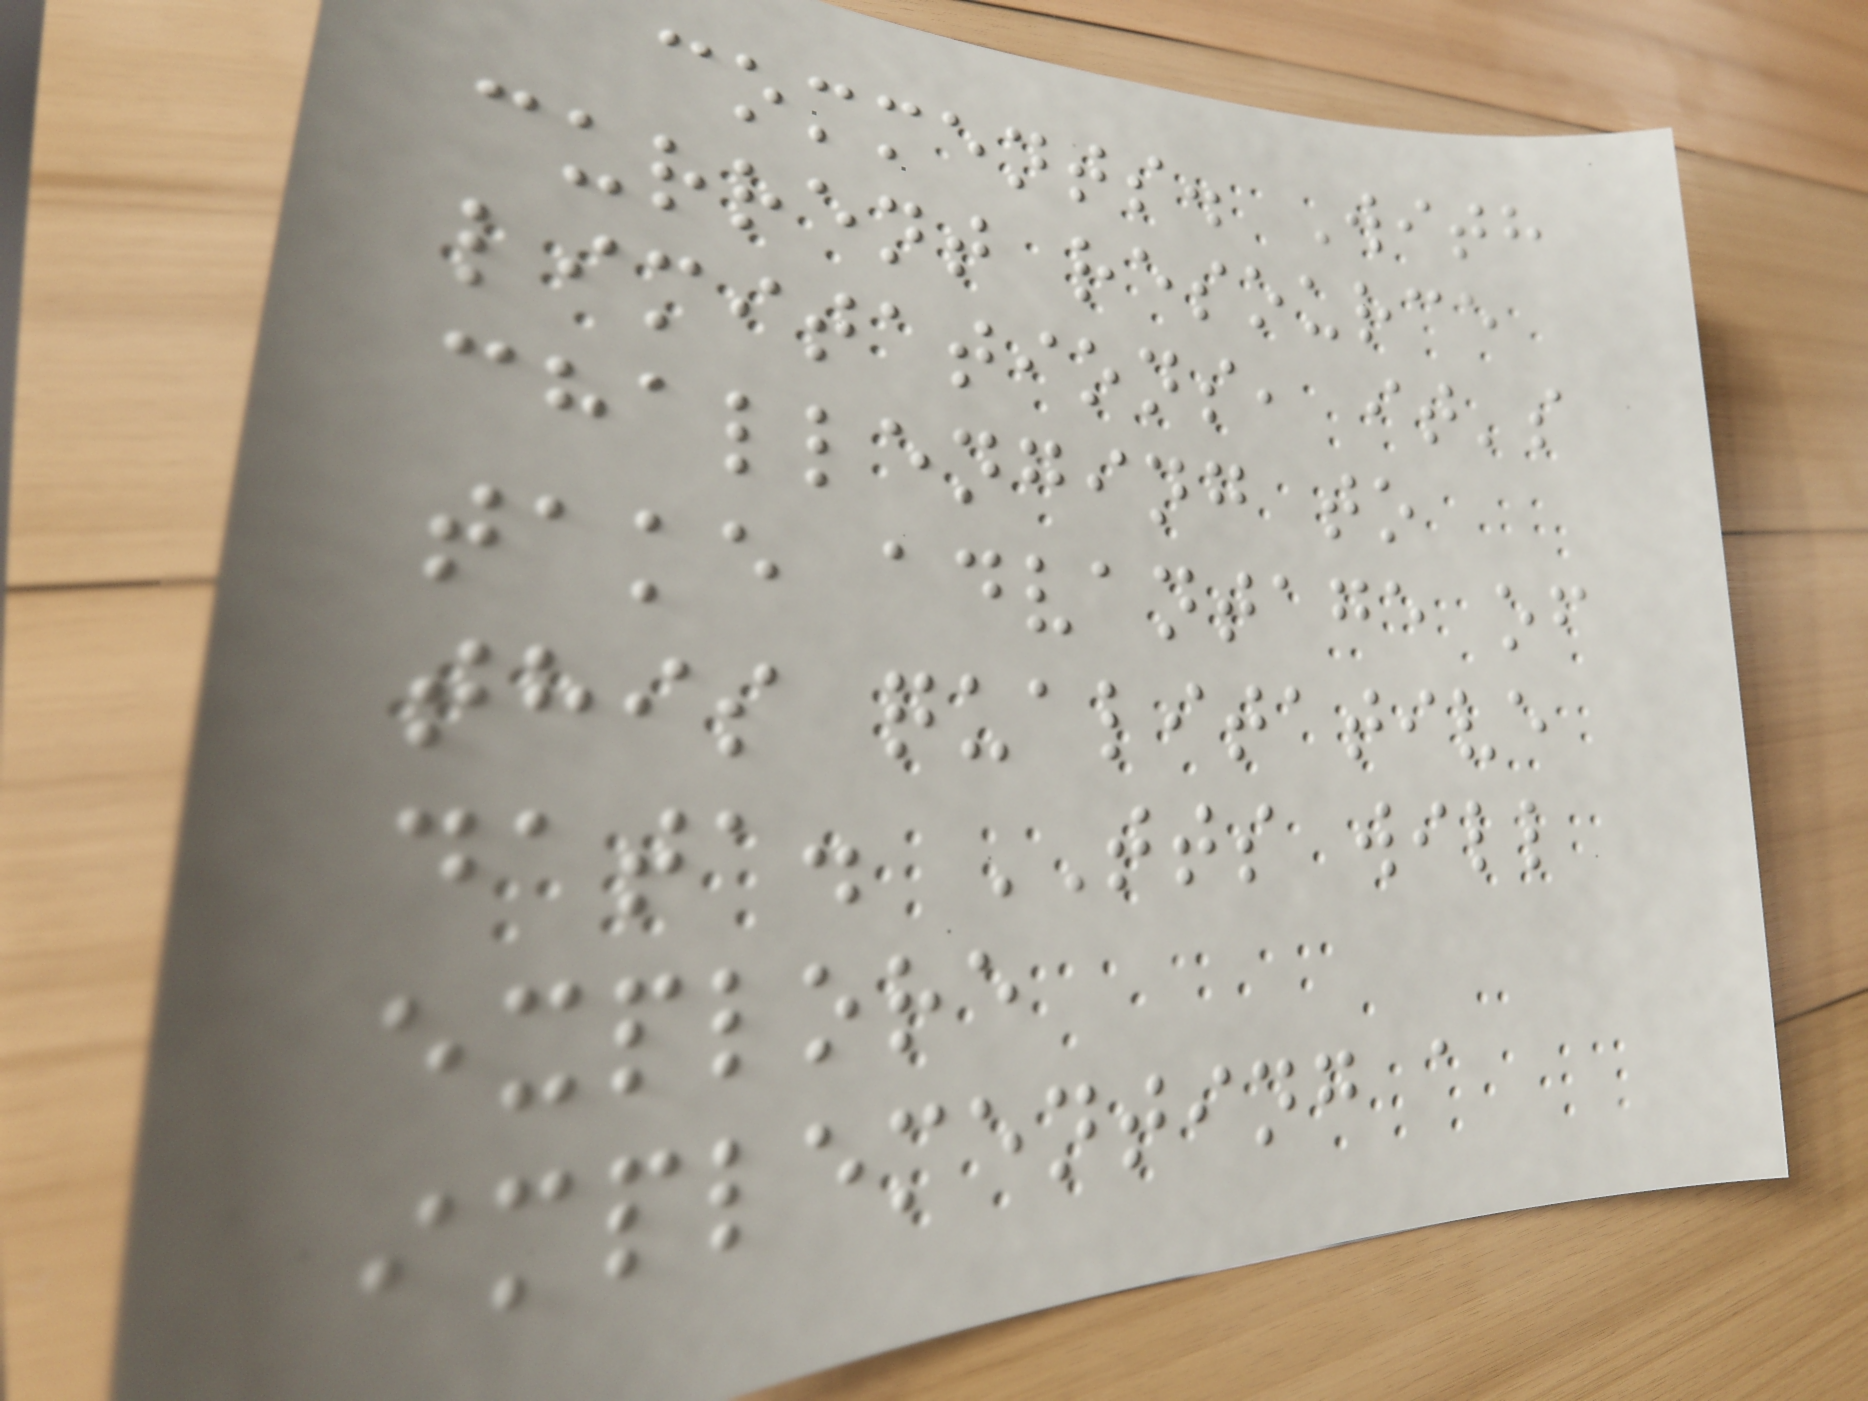comments. With
current resource
limitations, it's
challenging to
take advantage of
this qualitative
data. TTS will
explore
implementing a
